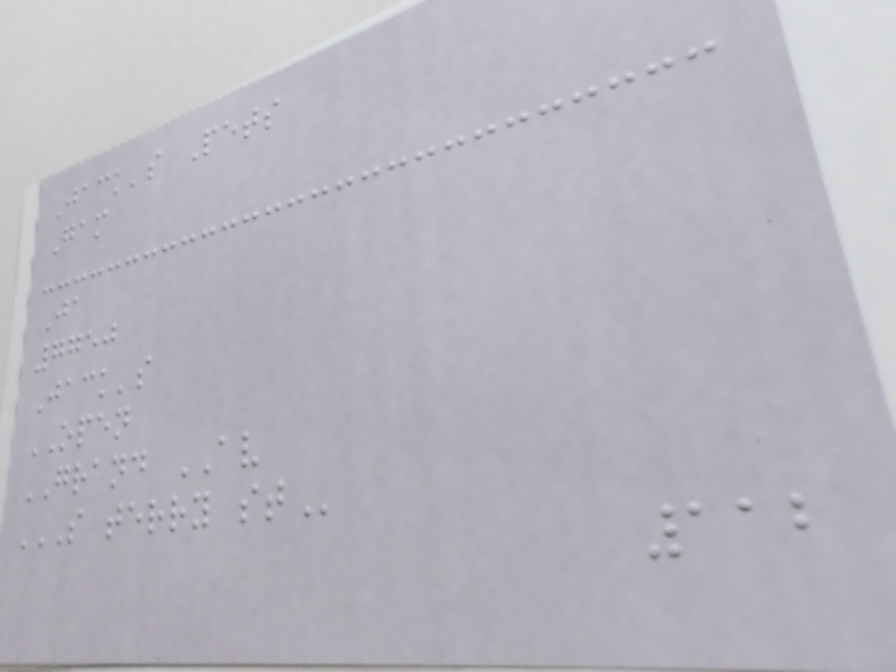Jack's Pets
Gam
Ja
7750
Jack's
OPEN
GRAND AV
S TERRY ST
112
